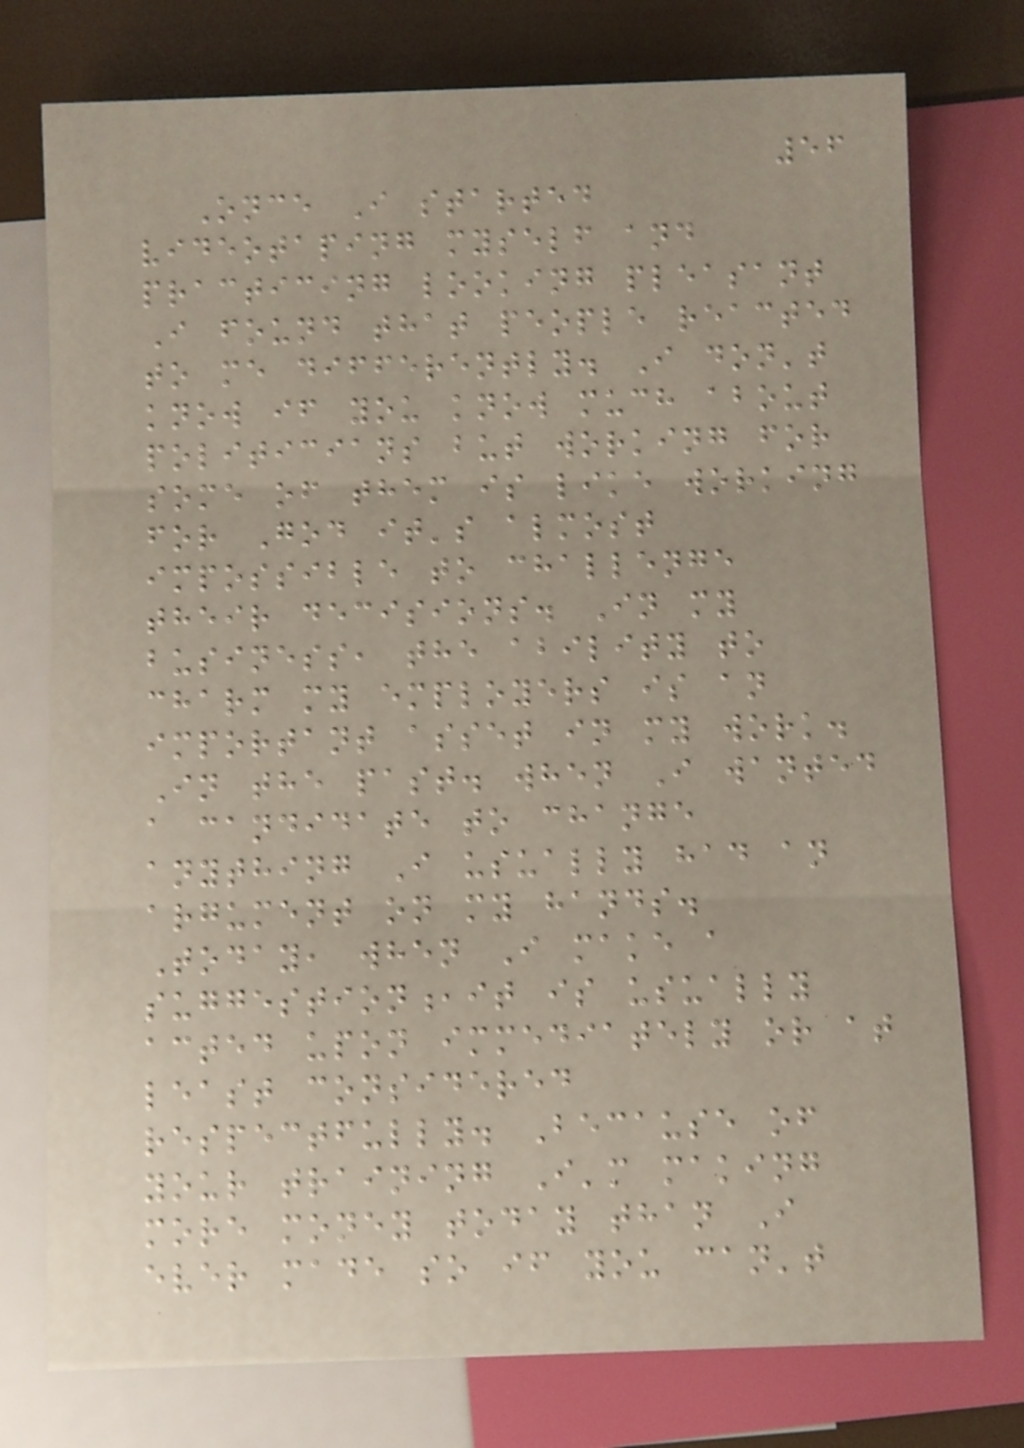56
Once I started
videotaping myself and
practicing looking pleasant
I found that people reacted
to me differently. I don't
know if you know much about
politicians but working for
some of them is like working
for God it's almost
impossible to challenge
their decisions. In my
business, the ability to
charm my employers is an
important asset in my work.
In the past. when I wanted
a candidate to change
anything I usually had an
argument on my hands.
Today, when I make a
suggestion,it is usually
acted upon immediately or at
least considered
respectfully. Because of
your training I'm making
more money today than I
ever made so if you can't
